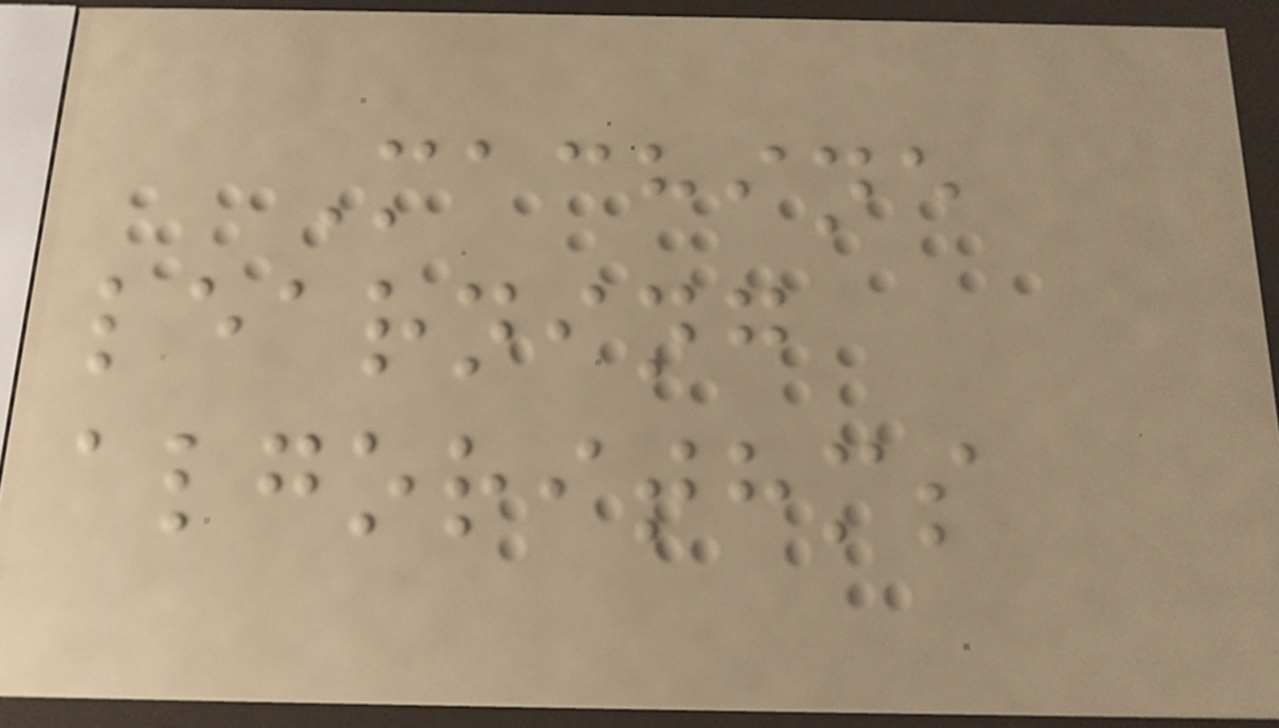Machine
learning
algorithms
